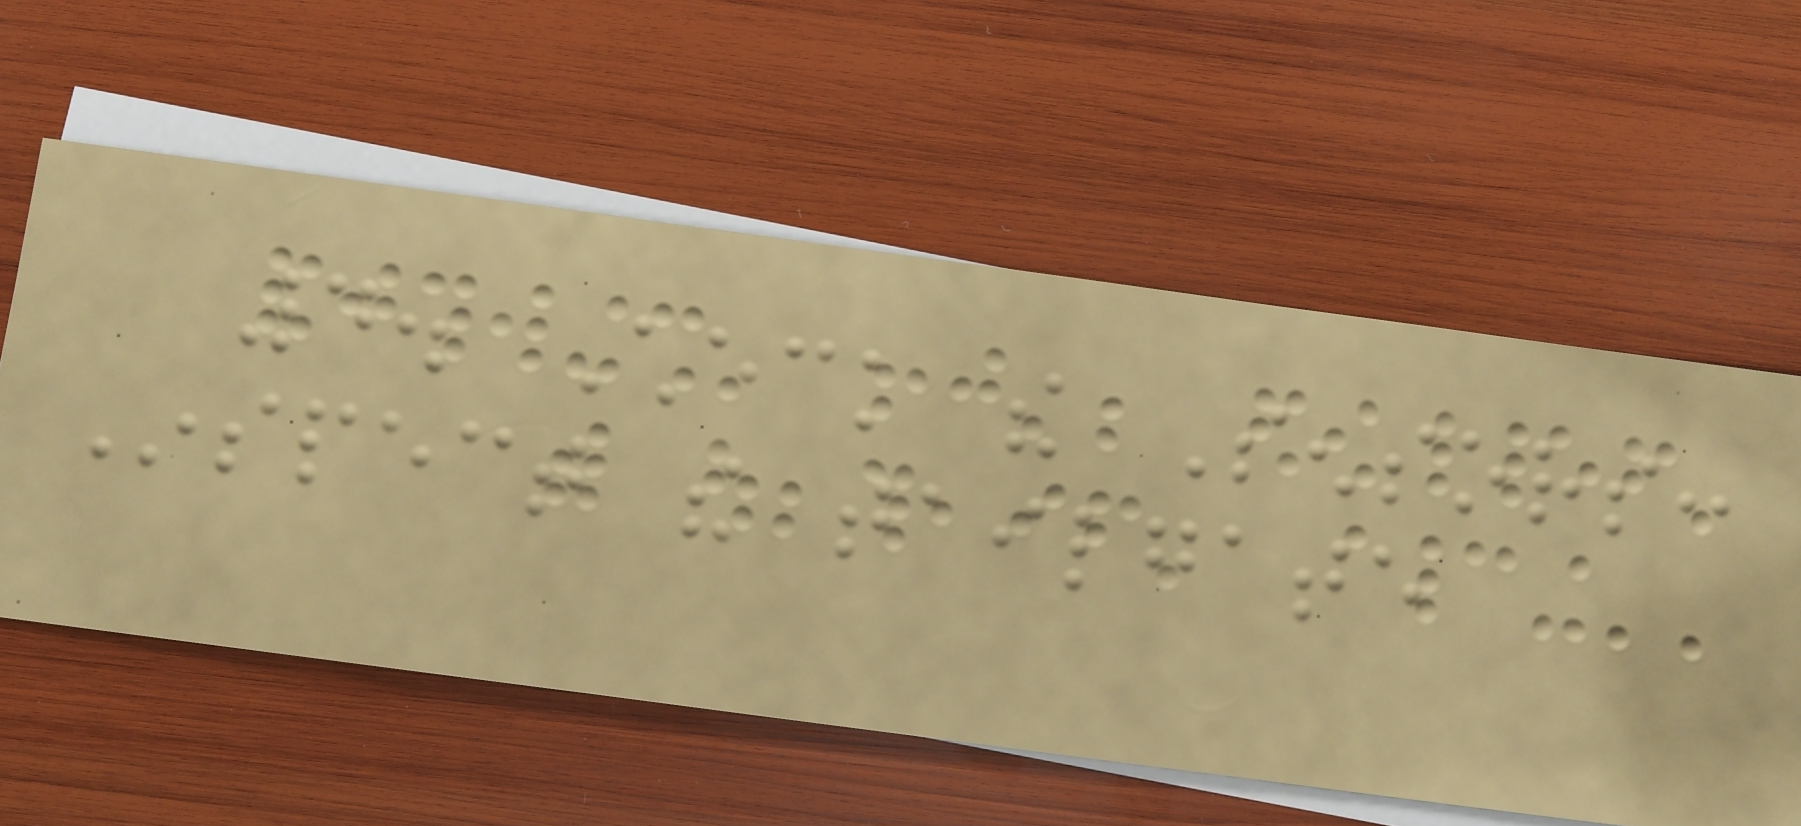4. Check the Sensors:
Inspect the tailgate
